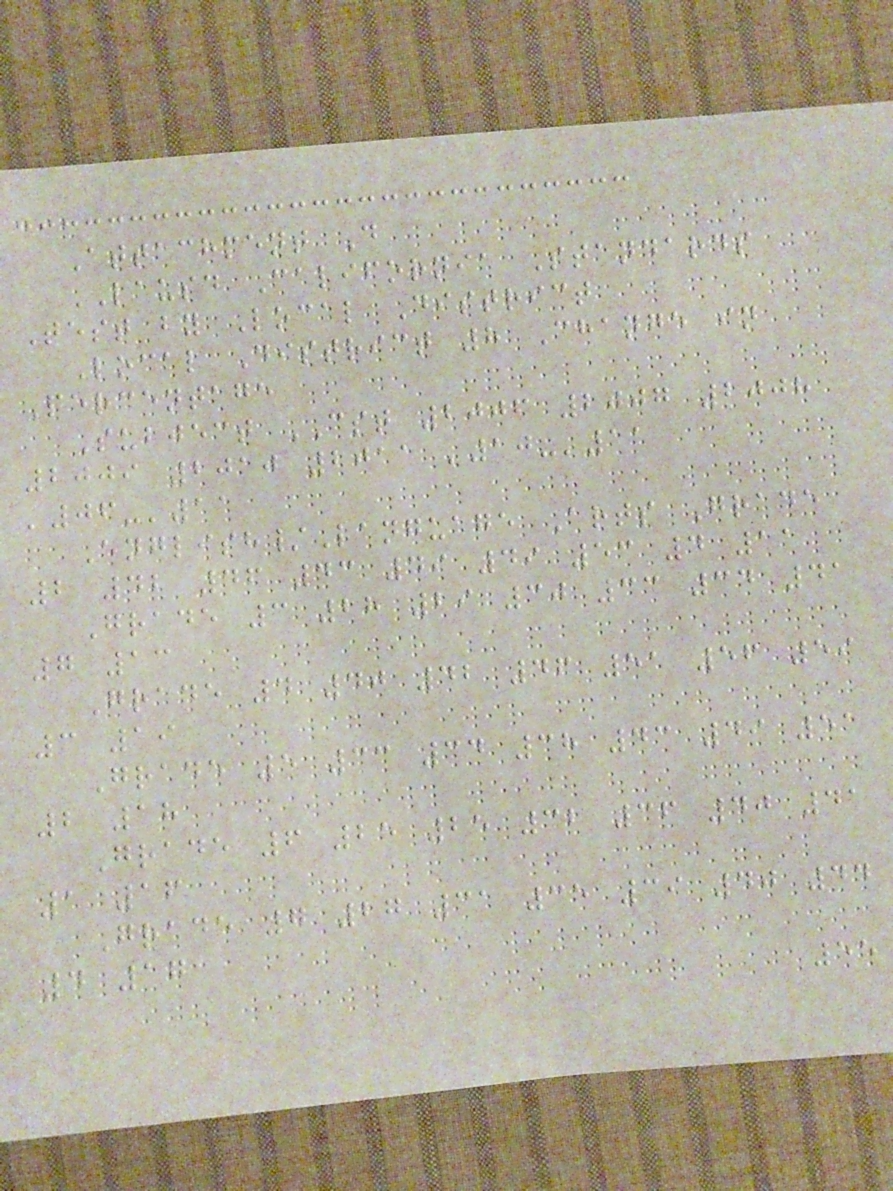Attachment D
LAUSD California Standards
Test by Local District
Local District 8 Change in
Percentage
Subject CST 2006 2007 2008
2009 2010 2011 '10-'11
'06-'11
English/Language Arts Grade
2 42 46 43 49 49 53 4 11
Grade 3 28 29 30 33 34 41
7 13
Grade 4 40 42 46 51 56 59
3 19
Grade 5 33 34 38 43 49 51
2 18
Grade 6 25 25 32 36 40 41
1 16
Grade 7 27 31 35 39 40 44
4 17
55
